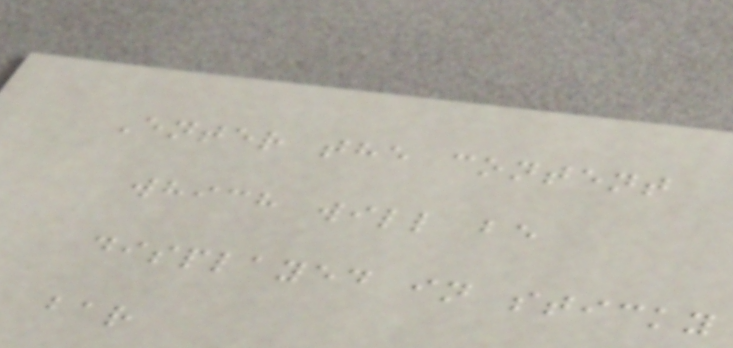Enter the content
which will be
displayed in sticky
bar
